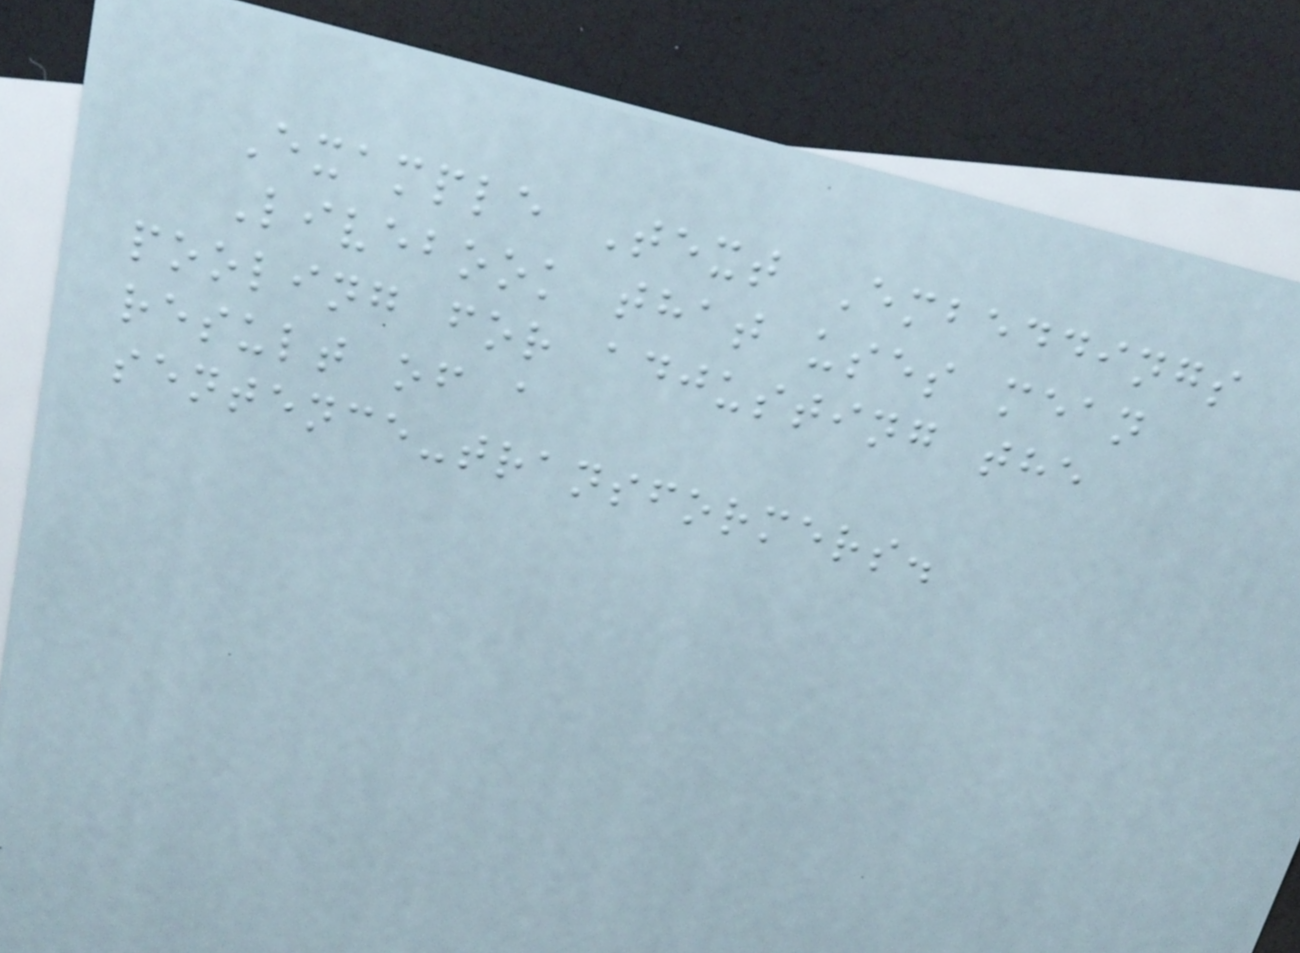Example Text Embeddings
Livebook that uses mean
pooling for adjusting the
result of a
sentence-transformers.
